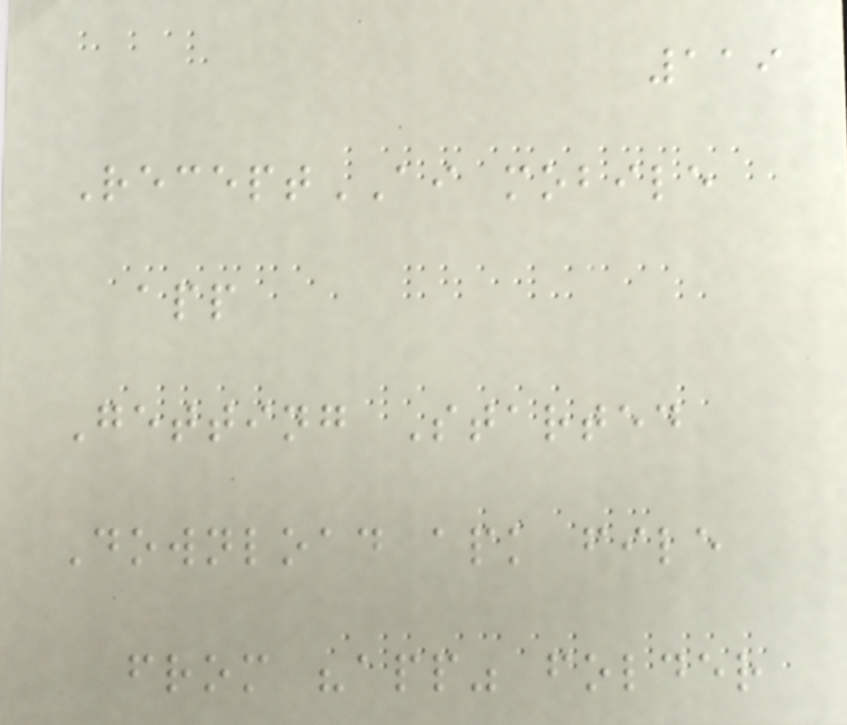119
ReceptAI mobile
app
Getting Started
Download apk file
from "app" folder
